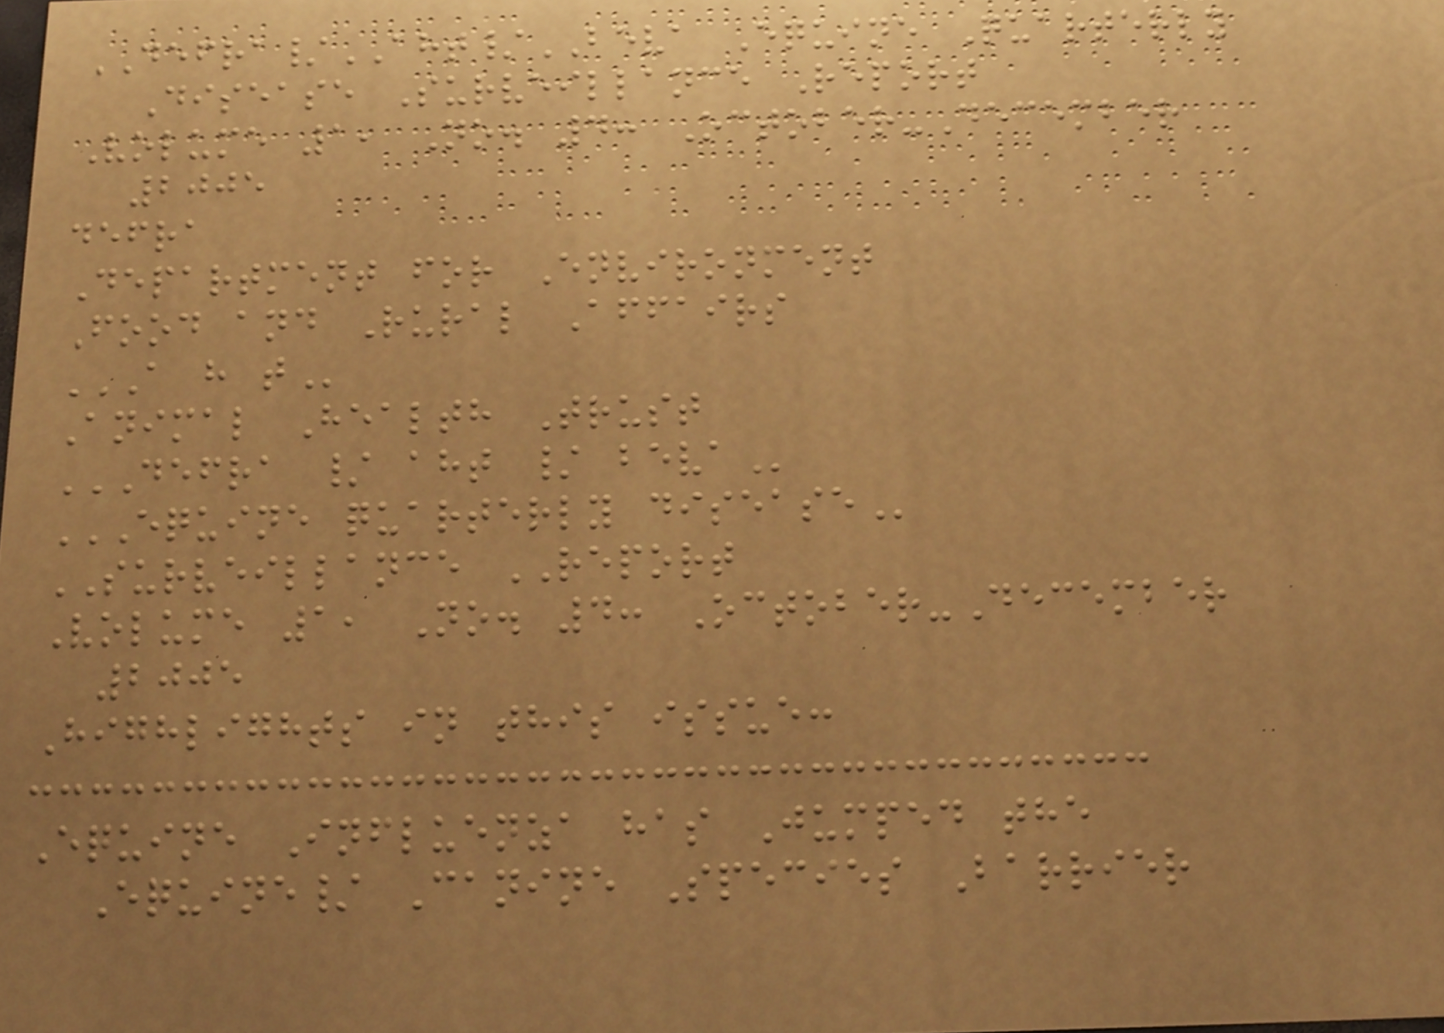DEFRA/AHT/BEVA Equine Quarterly
Disease Surveillance Report
Volume 1, No. 4: October-December
2005
defra
Department for Environment
Food and Rural Affairs
A H T
Animal Health Trust
DEFRA / AHT / BEVA
EQUINE QUARTERLY DISEASE
SURVEILLANCE REPORT
Volume 1, No. 4: October-December
2005
Highlights in this issue:
Equine Influenza has Jumped the
Equine/ Canine Species Barrier
